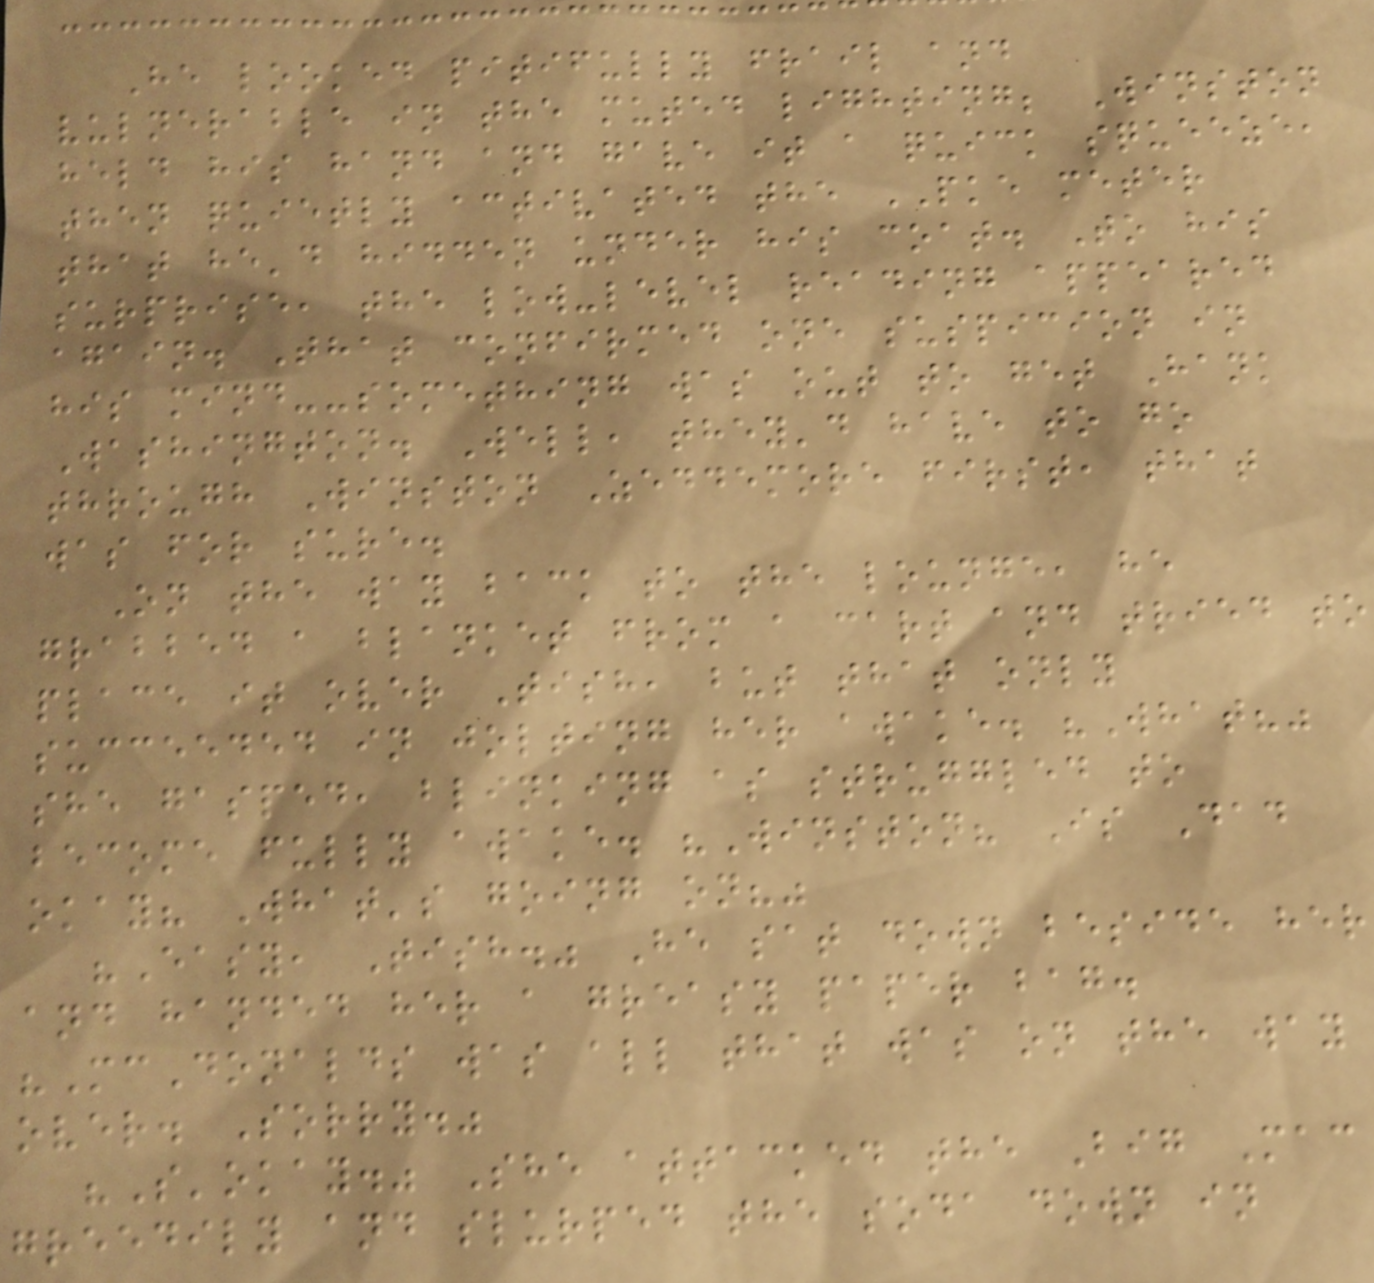He looked pitifully frail and
vulnerable in the muted lighting; Winston
held his hand and gave it a quick squeeze,
then quietly activated the PKE meter
that he'd hidden under his coat. To his
surprise, the low-level reading appeared
again. That confirmed one suspicion in
his mind--something was out to get Hank
Washington. Well, they'd have to go
through Winston Zeddemore first, that
was for sure.
On the way back to the lounge, he
grabbed a blanket from a cart and tried to
place it over Tish, but that only
succeeded in jolting her awake. "What?"
she gasped, blinking as struggled to
become fully awake. "Winston? Is Dad
okay? What's going on?"
"Easy, Tish." He sat down beside her
and handed her a greasy paper bag.
"McDonalds was all that was on the way
over. Sorry."
"S'okay." She attacked the Big Mac
greedily and slurped the soda down in
